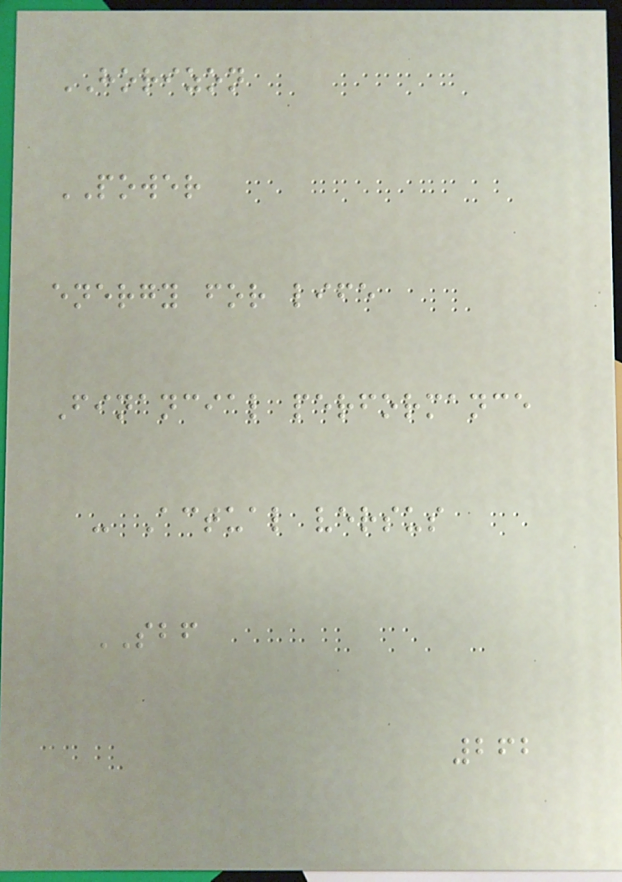HORIZON
POWER
energy for life
Financial performance
- Actual versus
SBF
262
